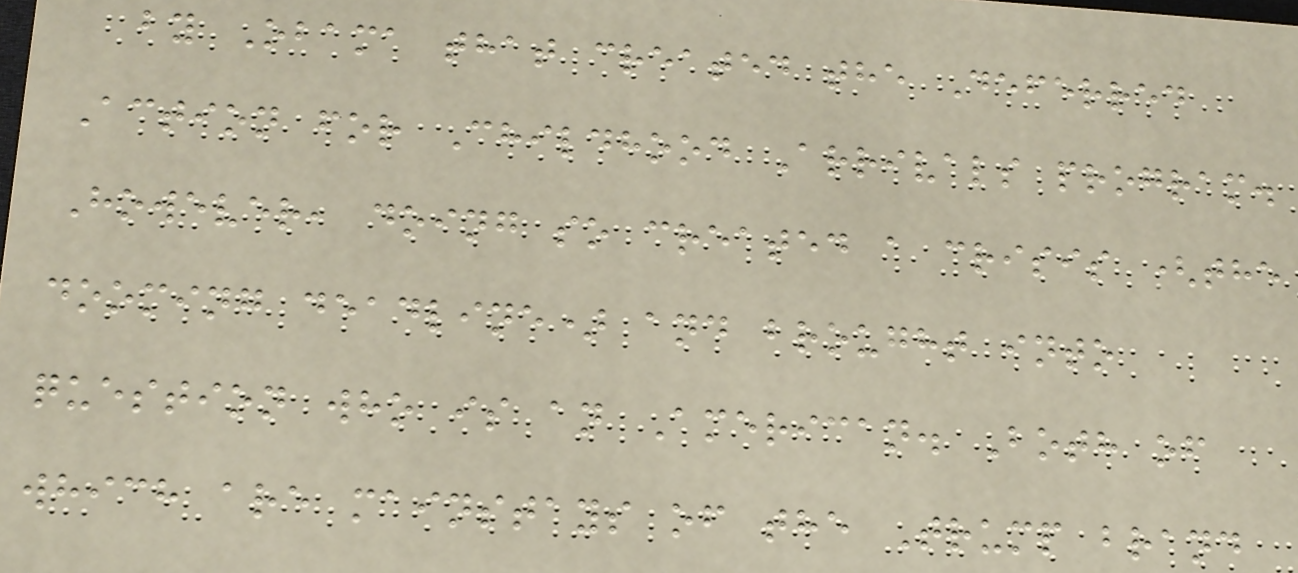by Obama that created the Deferred
Action for Childhood Arrivals program.
However, doing so created a crisis (the
dooming deadline) and brought into
question who is an American. Both of
which are mainstays of the Trump brand
